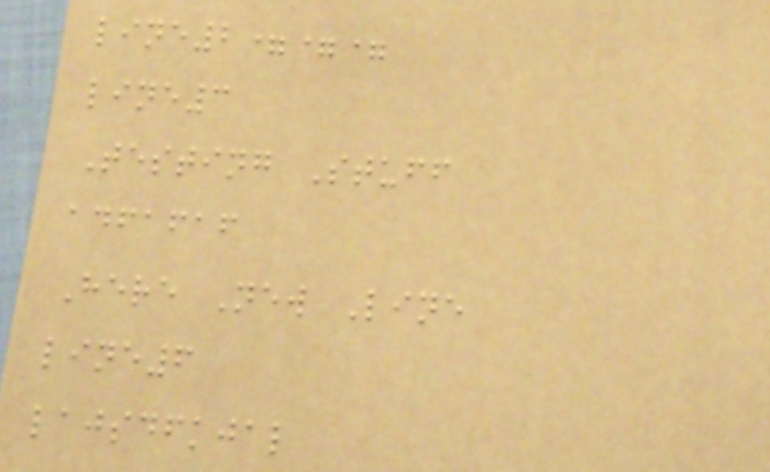line2===
line3
Testing Stuff
adfafaf
Here New Line
line6
lajsdfkjal
